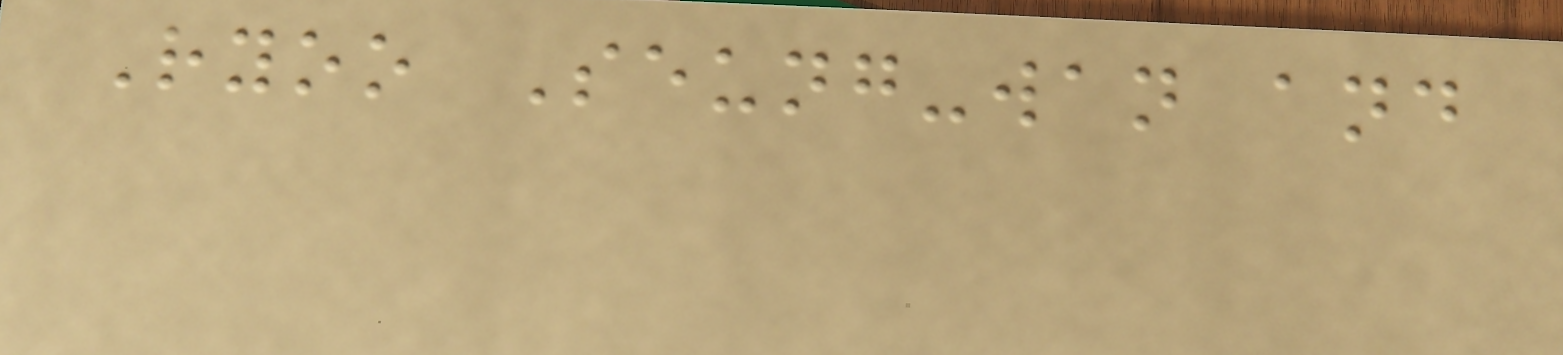Ryoo Seung-wan and
